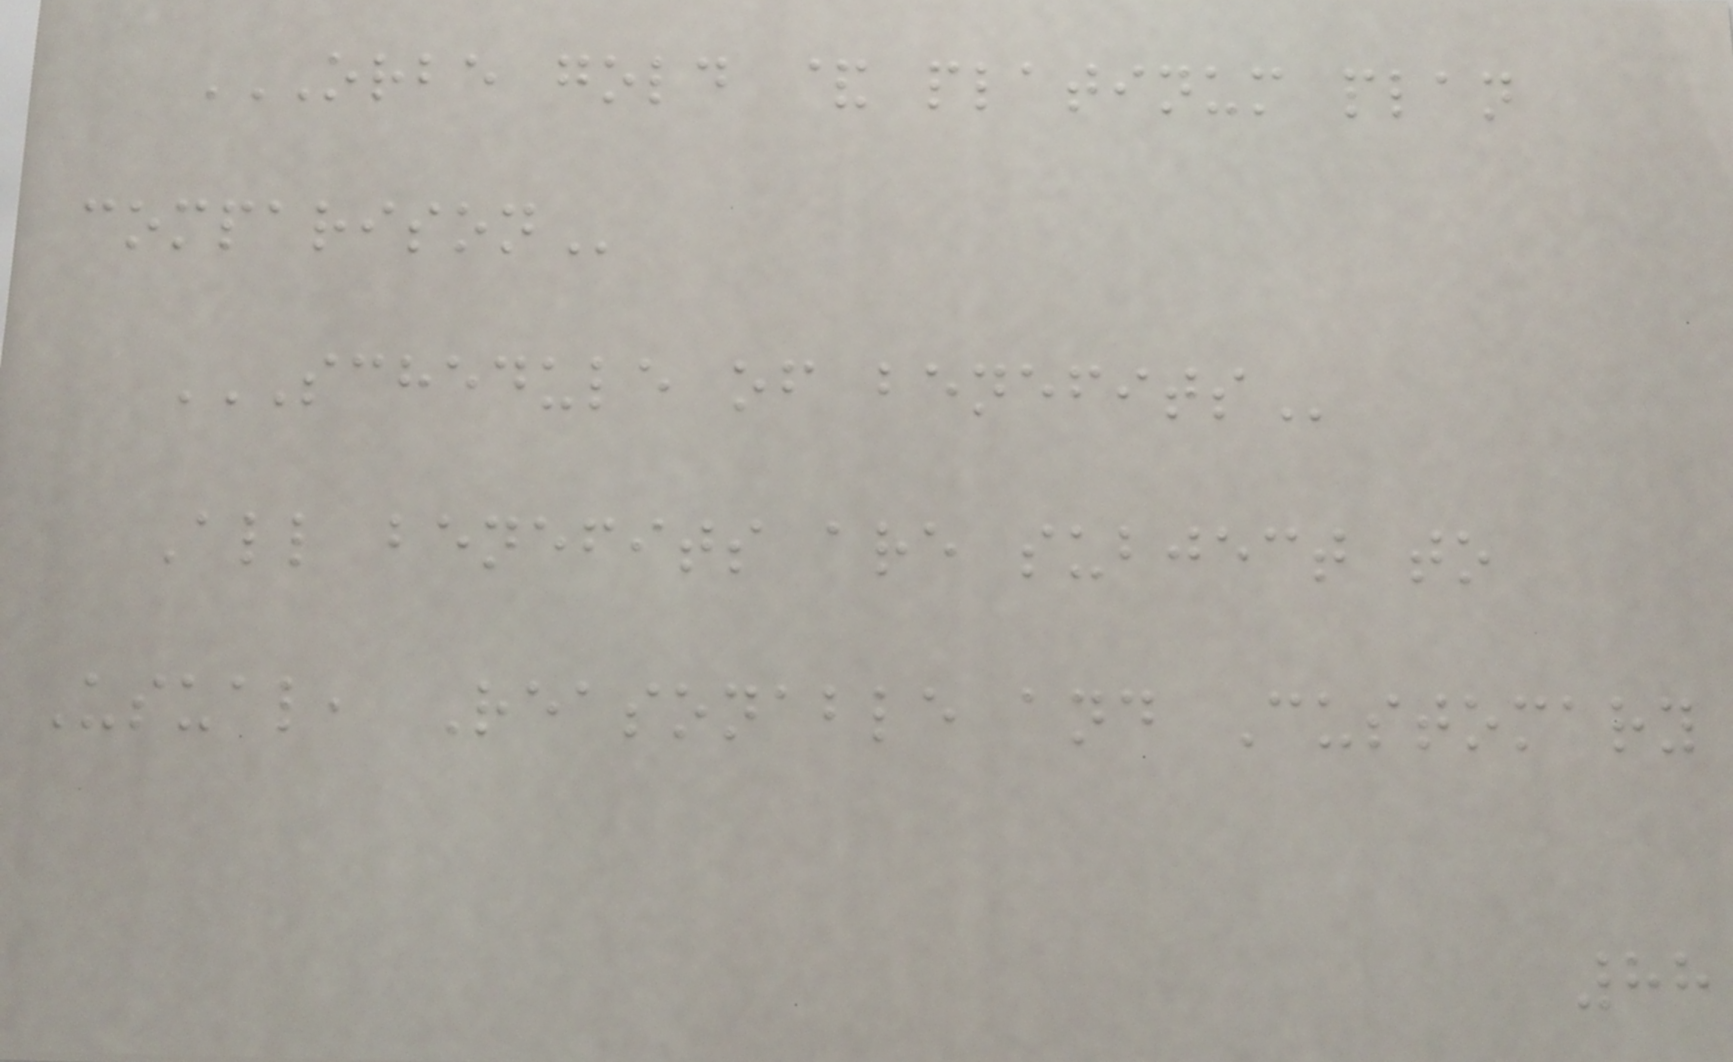ORBE GOLD & PLATINUM PLAN
COMPARISON
SCHEDULE OF BENEFITS
All benefits are subject to
Usual, Reasonable and Customary
88
